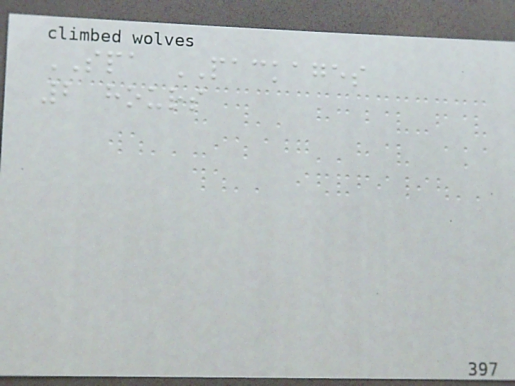SPA PACKAGES
2 hours
